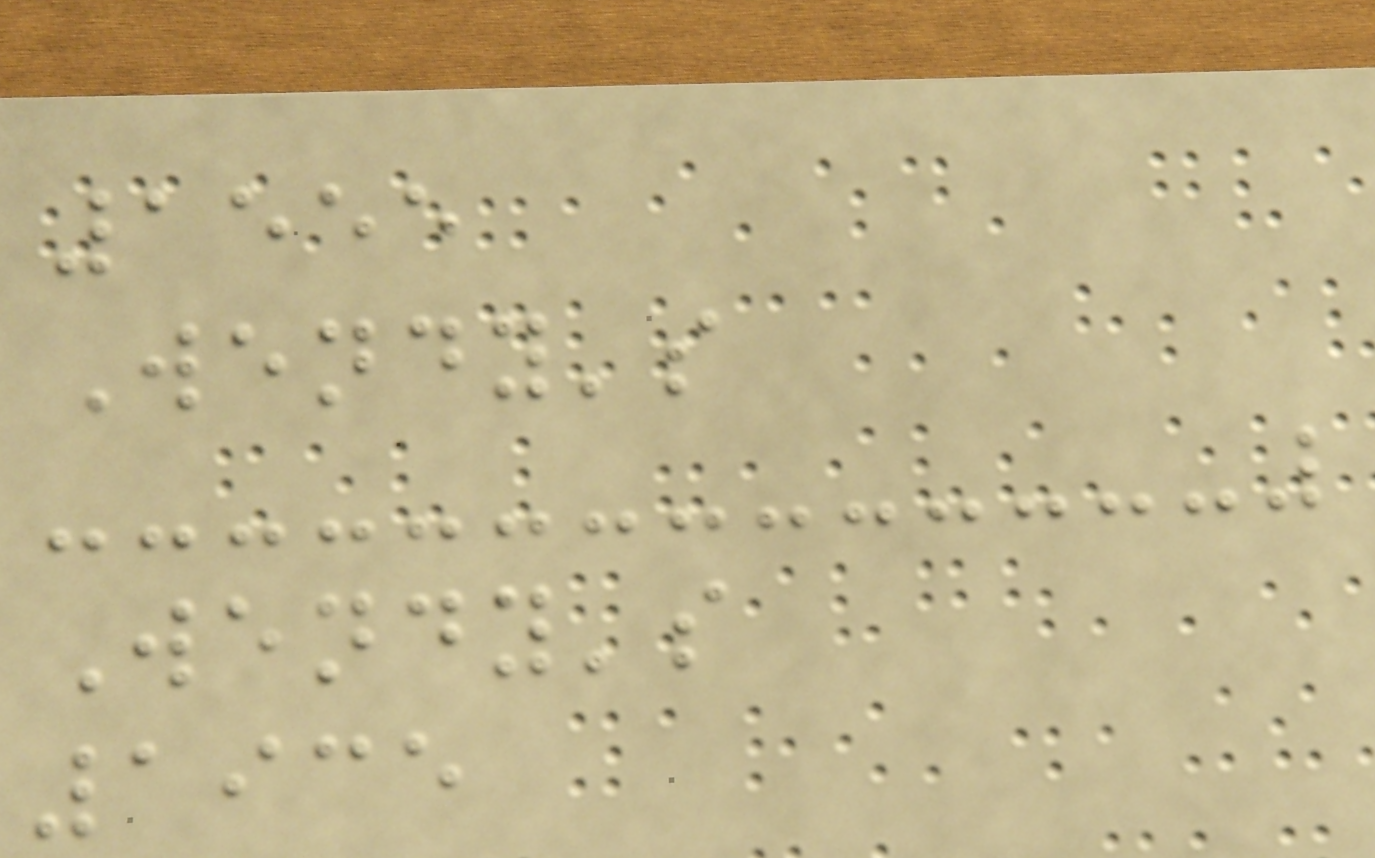1555
Wendy's
Wendy's
1935
